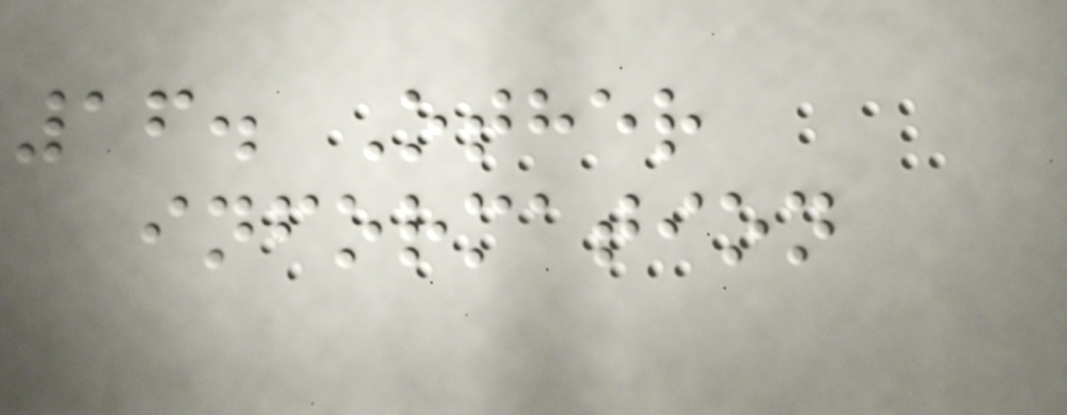16. Other
information
